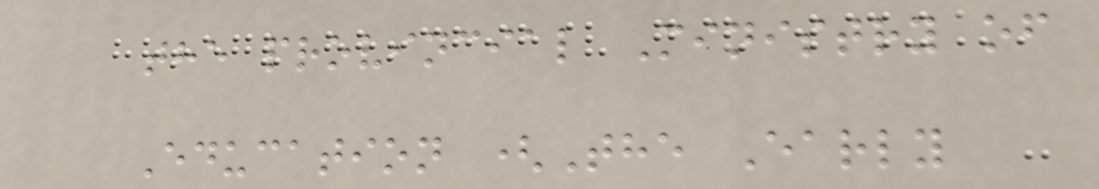the provincial Ministry of
Education (The Early
